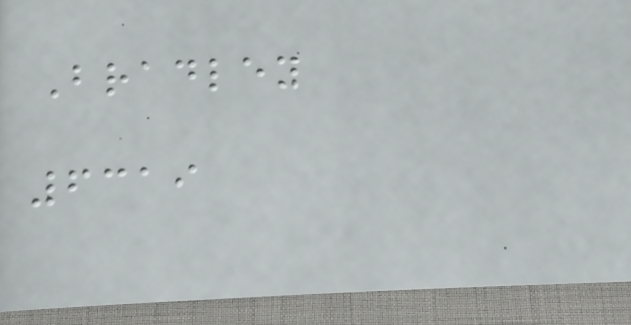Bradley
6319
